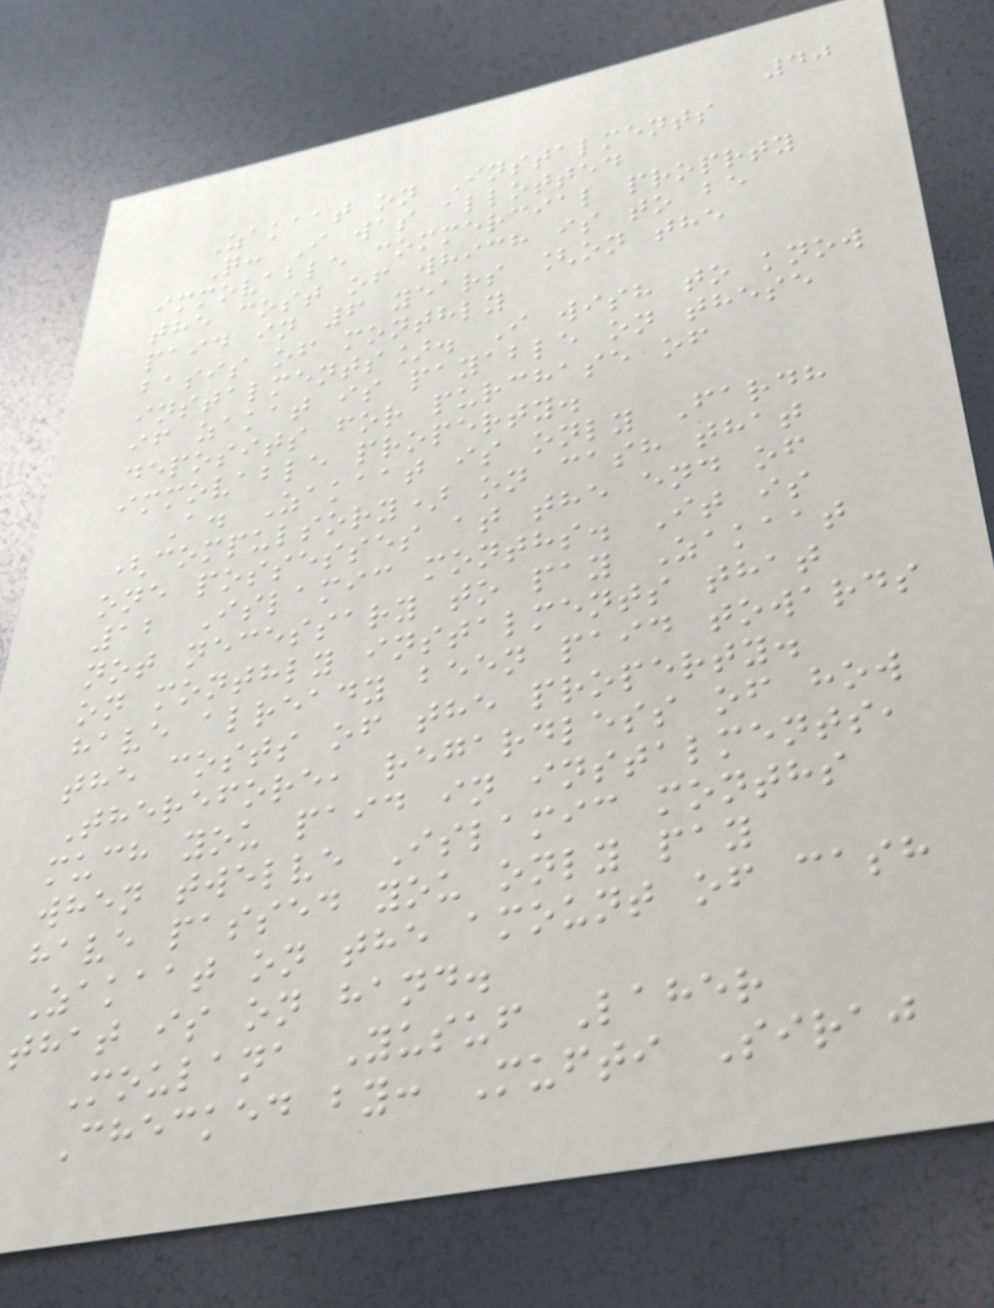40
Zakaat on Instalments
Q: I was allotted
immovable commercial proprty
the cost of which is to be
paid in 6 years [on the
basis of monthly
instalments]. I wish to know
if zakat is payable on these
deposits for purchase of
immovable property.
A. Zakaat is only Fardh
(compulsory) on cash that
one possesses at the end of
12 Islamic months. It is
not necessary to pay Zakaat
on monthly instalments that
have already been paid towards
the costs of the property.
Therefore, regardless of how
much you paid in instalments,
when twelve Islamic months
have passed you only pay
Zakaat on the amount of cash
that is on hand.
Moulana Yusuf Laher
Checked by: Mufti Siraj
